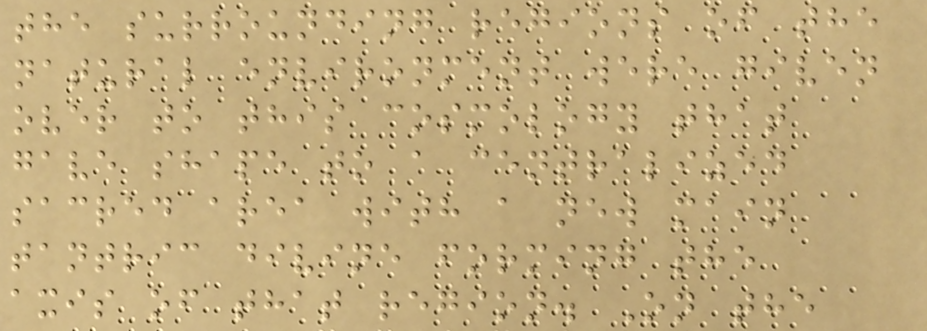the surrounding regions of the
natural environment were given
over to this cosmology that
gave shape to a centralized
sacred area with a new main
tantric divine forming the
axis of that region. On the
